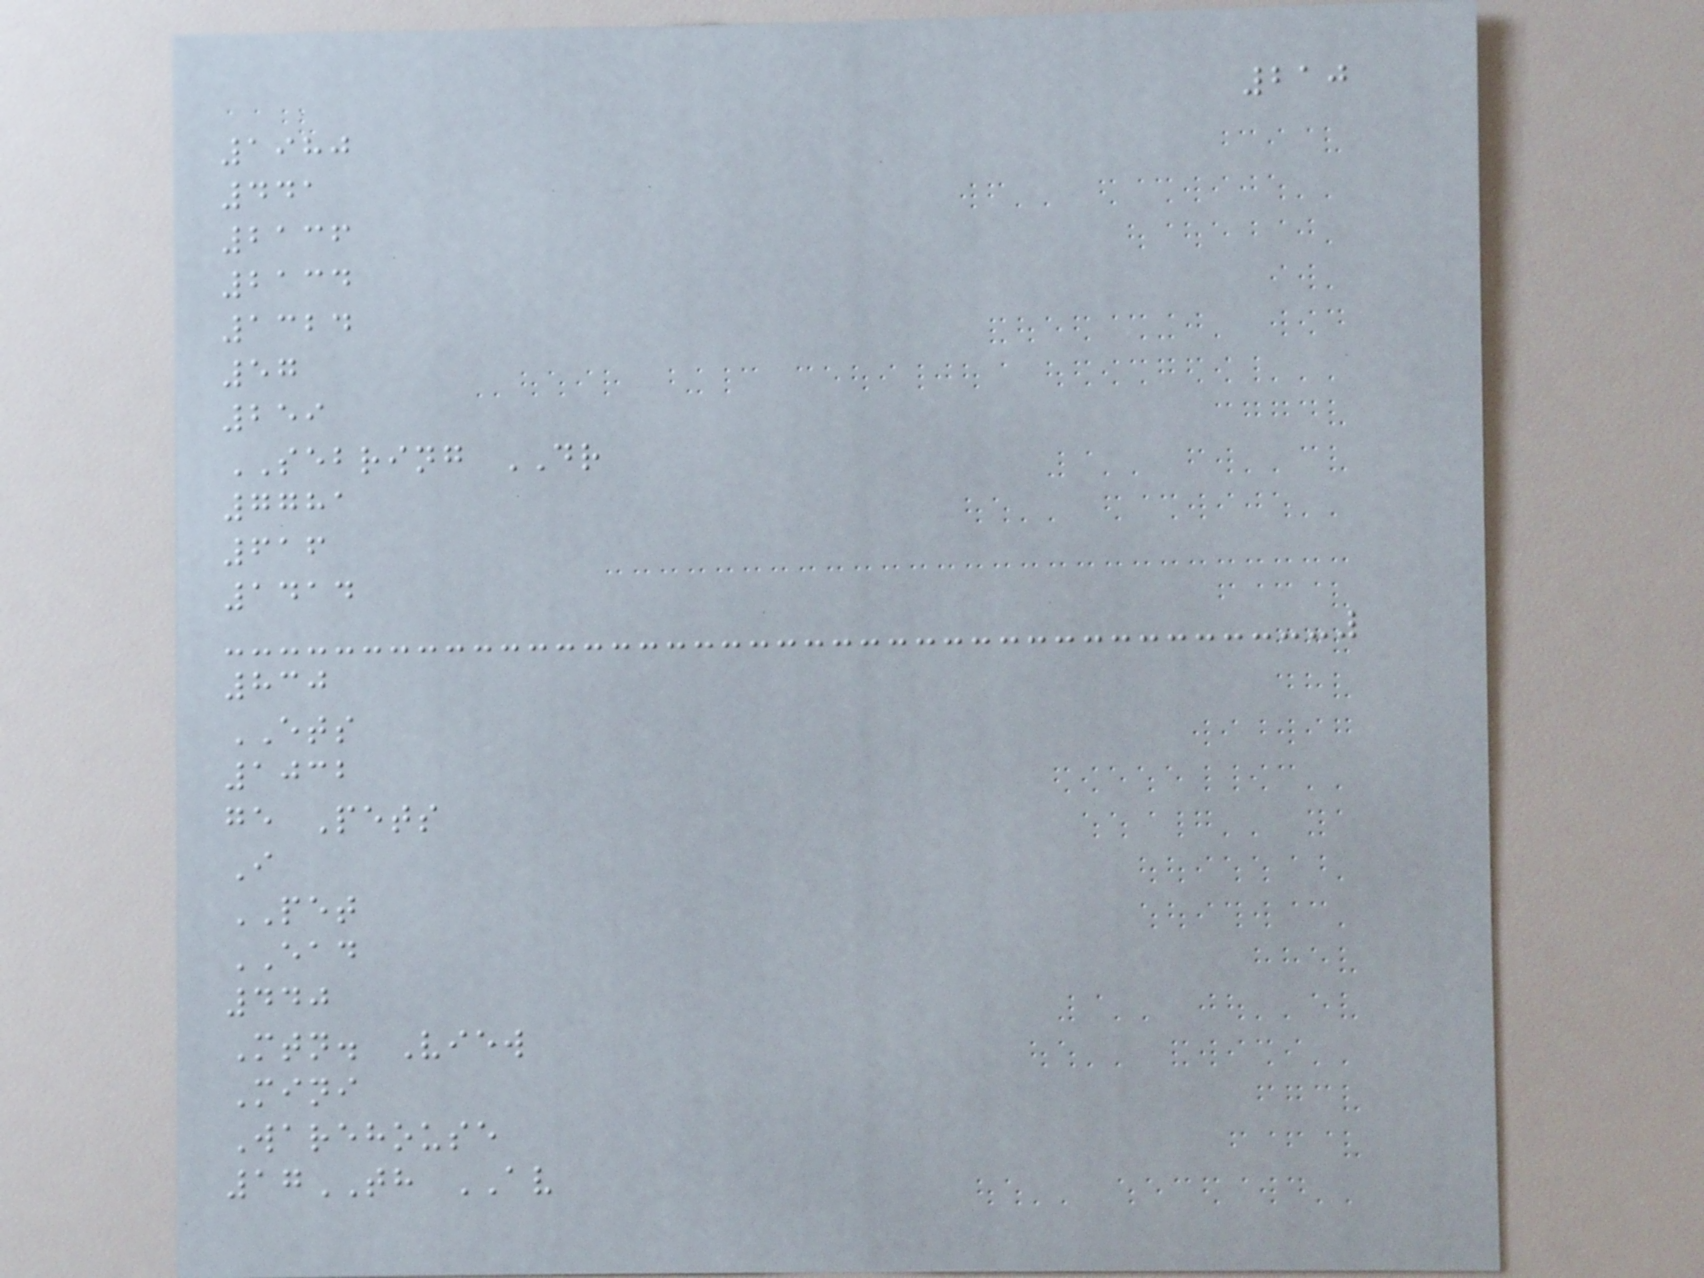210
1980
441
2136
2134
1324
57
259
SEBRING DR
7781
616
1414
830
ETS
1032
ge Pets
I
PET
EAD
440
Mtn. View
Mini
Warehouse
17TH AV
